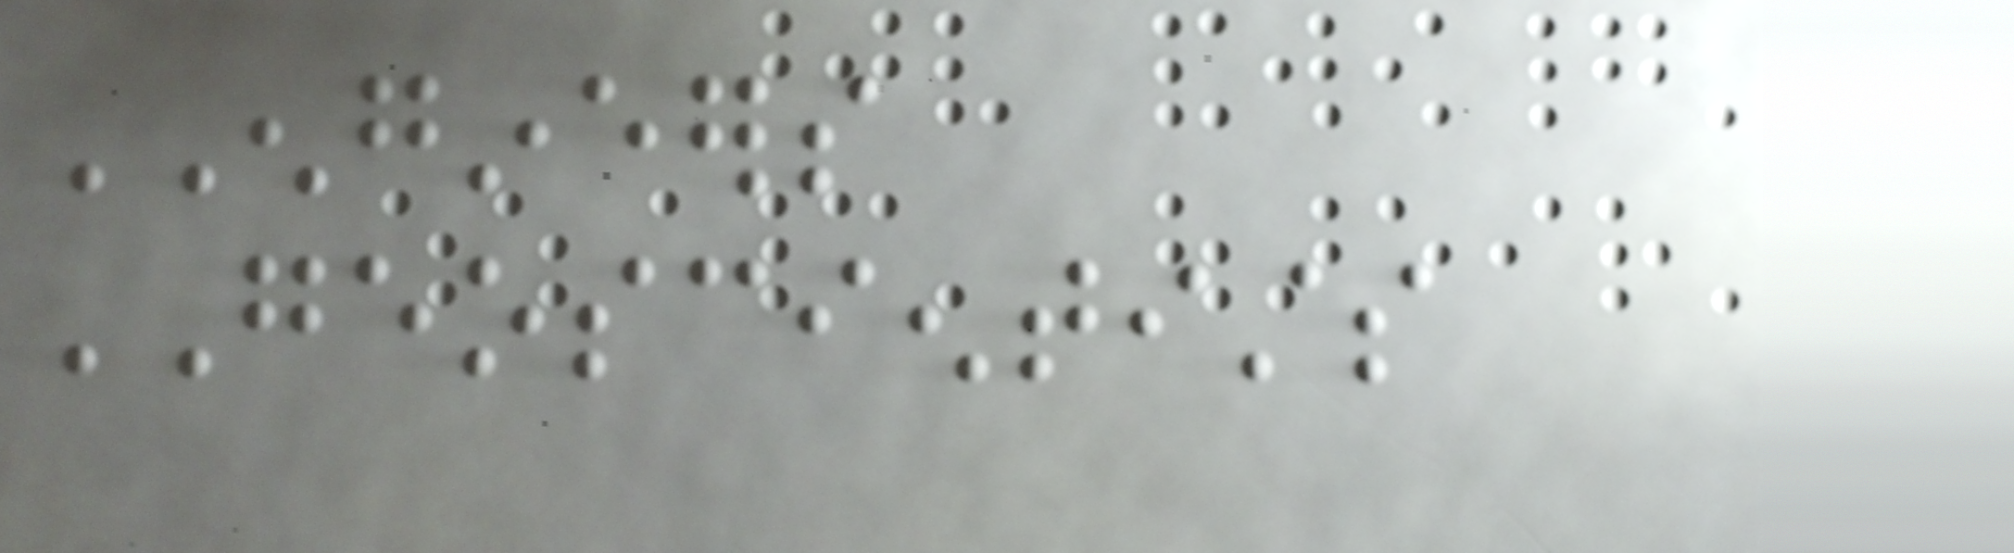ENGINEERS
GEOSCIENTISTS
